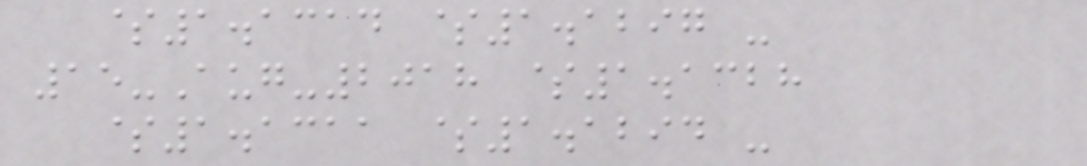$1.1314 $1.1297 -
15-Aug-2018 $1.1328
$1.1311 $1.1294 -
